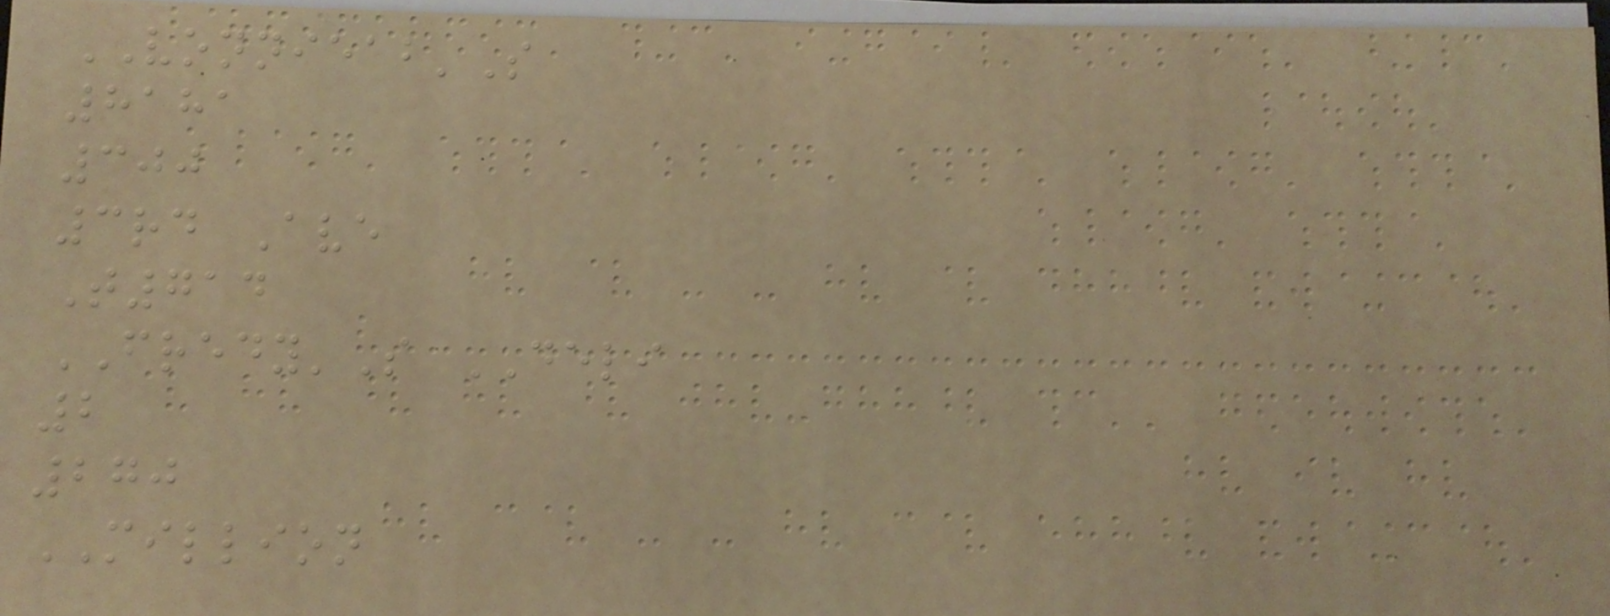VONNIEAB'S
8181
300
3rd Ave
T714
FREDY'S DELI
2
270
MILLION
